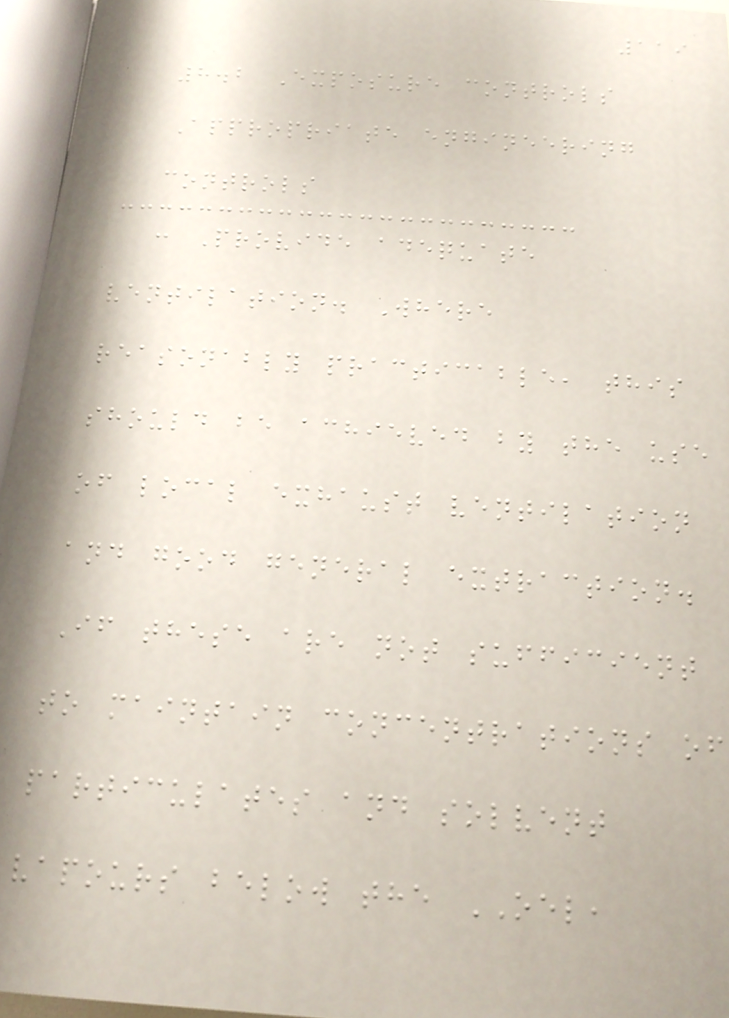119
8.2 Exposure controls
Appropriate engineering
controls
: Provide adequate
ventilation. Where
reasonably practicable, this
should be achieved by the use
of local exhaust ventilation
and good general extraction.
If these are not sufficient
to maintain concentrations of
particulates and solvent
vapours below the OEL,
